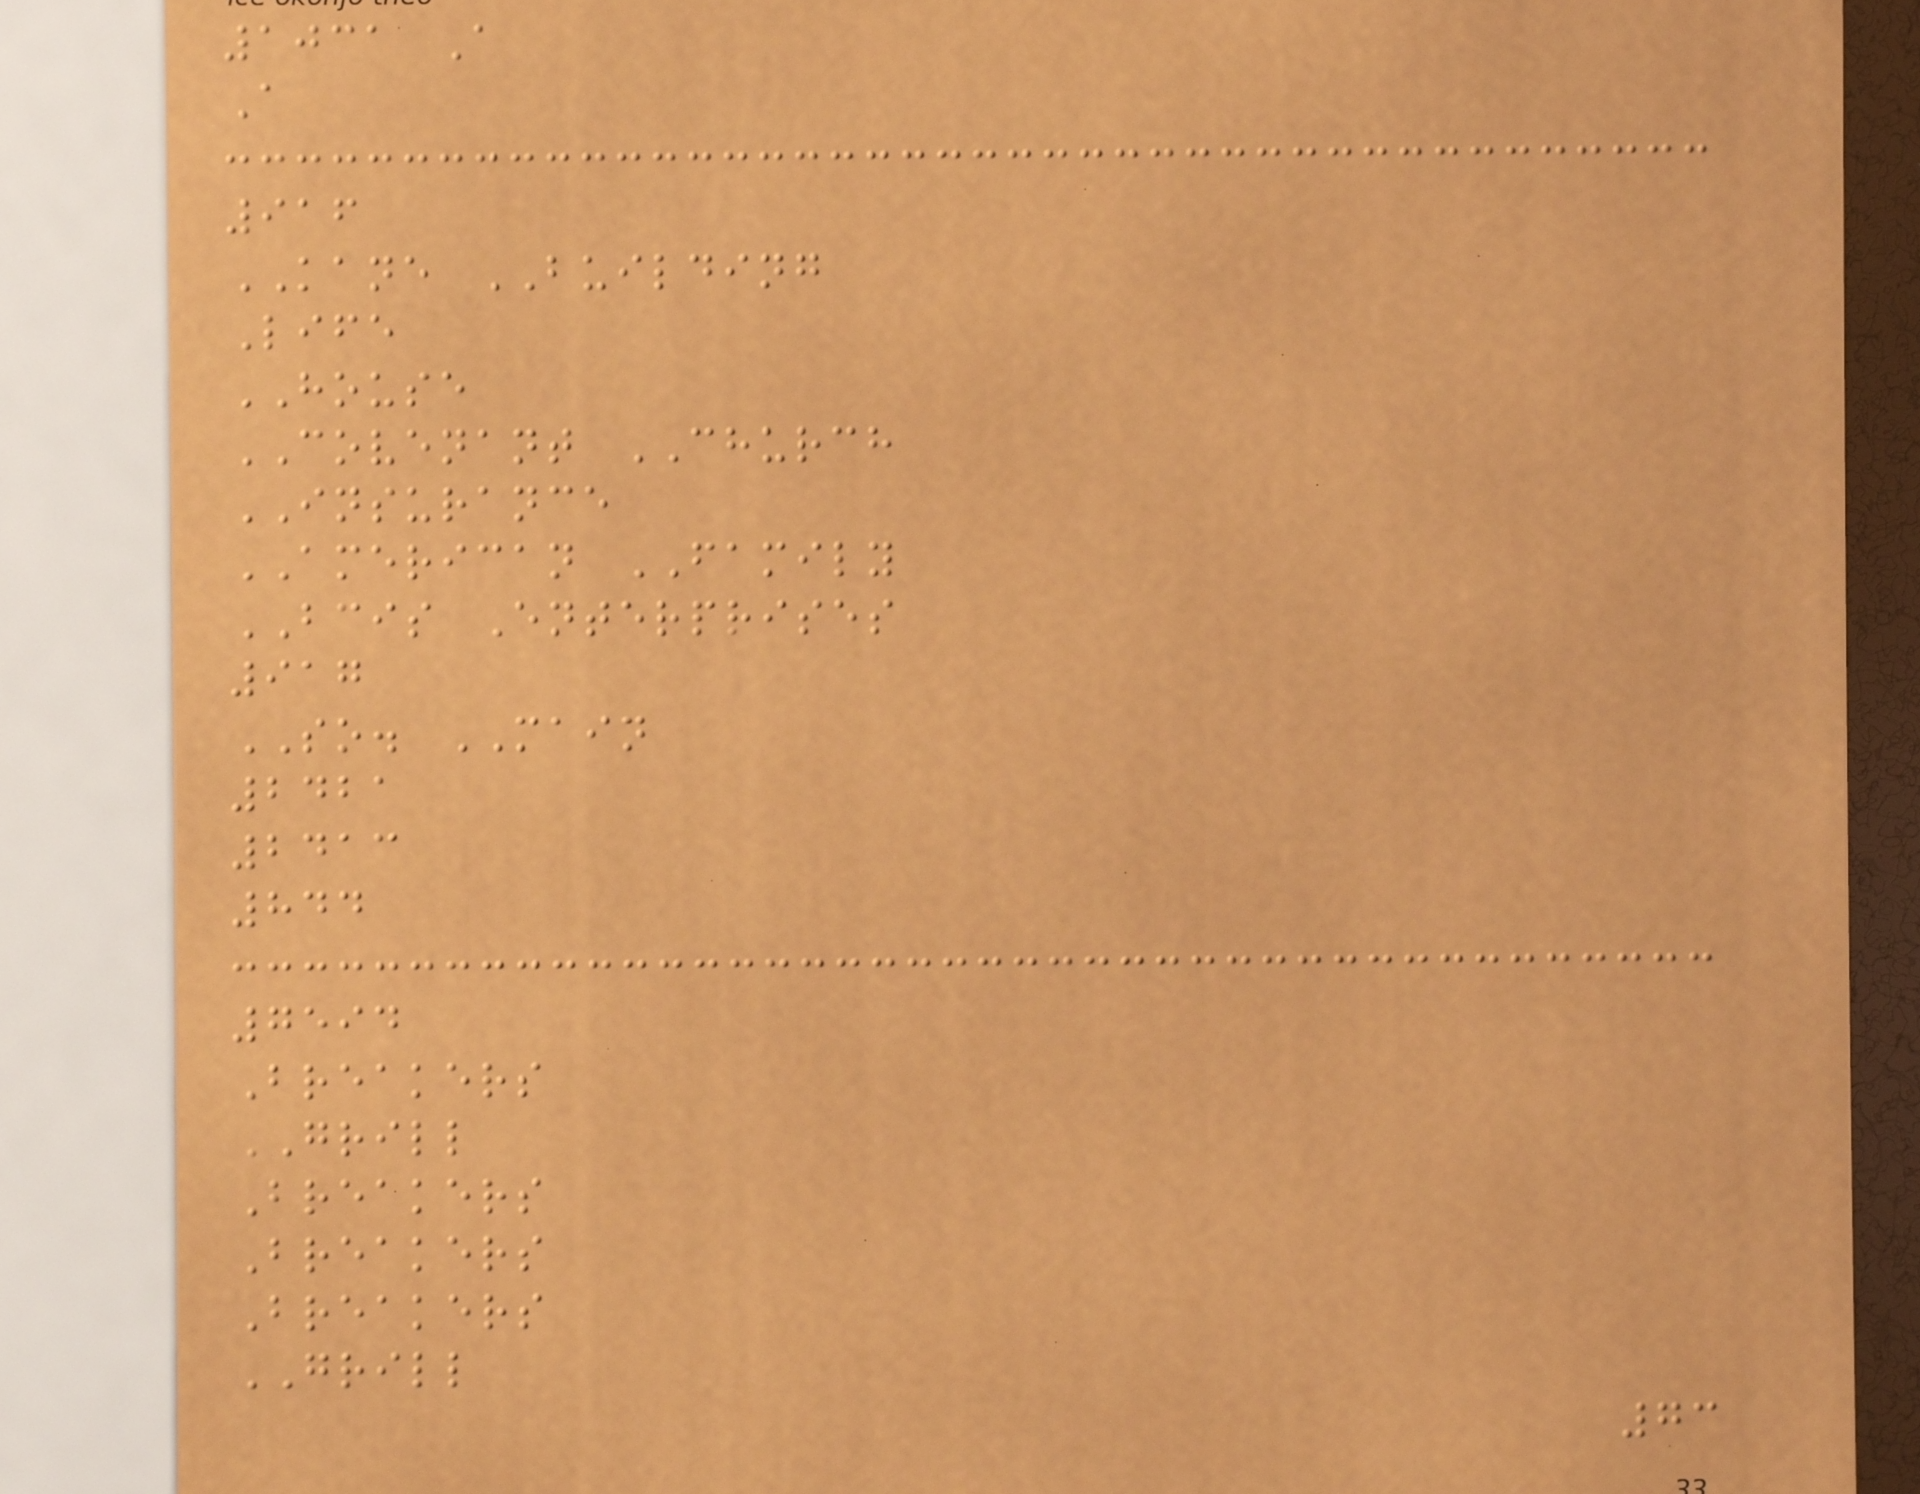1031 A
A
916
KANE BUILDING
Life
HOUSE
COVENANT CHURCH
INSURANCE
AMERICAN FAMILY
BCIS Enterprises
917
SO. MAIN
2421
2413
844
7594
Breakers
GRILL
Breakers
Breakers
Breakers
GRILL
73
